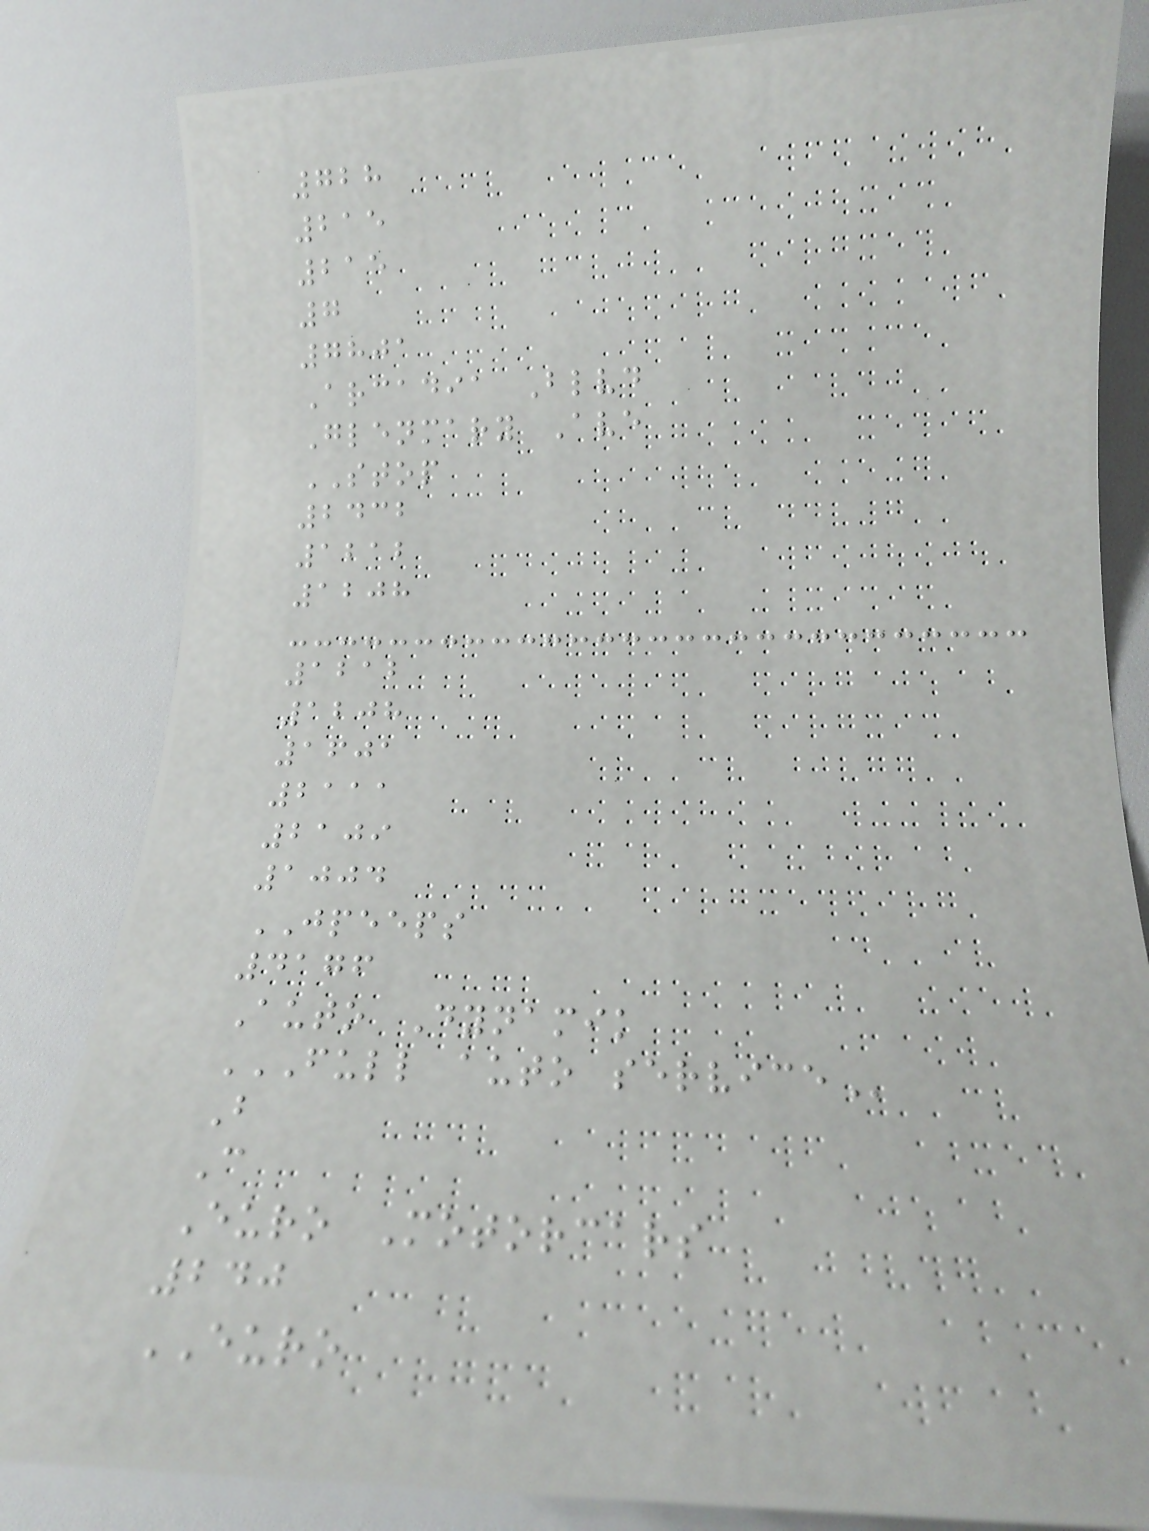728
215
215
7
7801
Arcadia Blvd
Glenmary Ave
STOP
2432
1212
1208
1212
1208
1601
2111
2109
1004
JPEEPS
4176
Auto Dynamik
FULL AUTO SERVICE
B
C
Euro Motorcars
240
EURO
